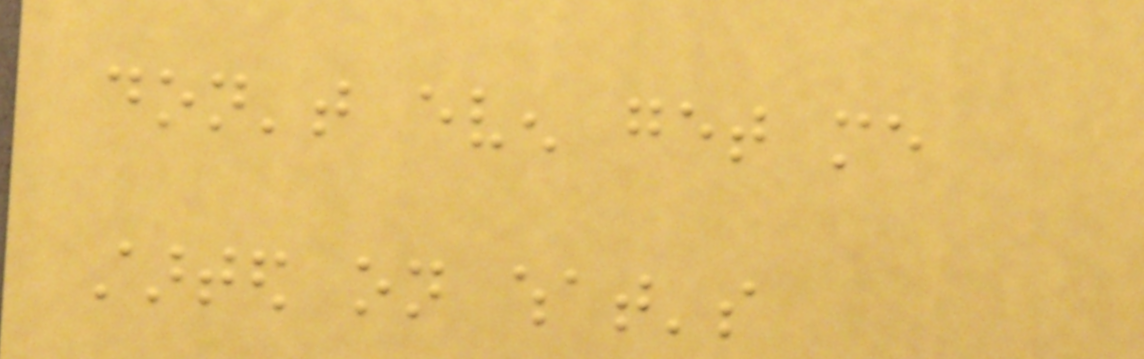don't even get me
started on what's
